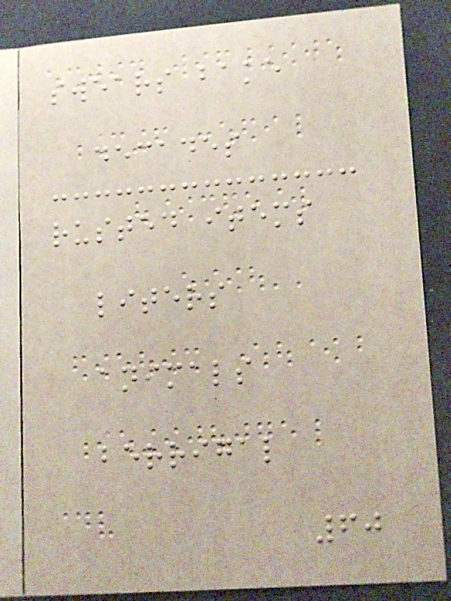swears bake
decades
rusted items
liters
animals
berrigal
60
